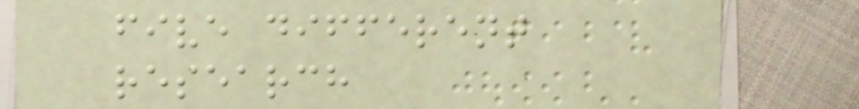five different
research
